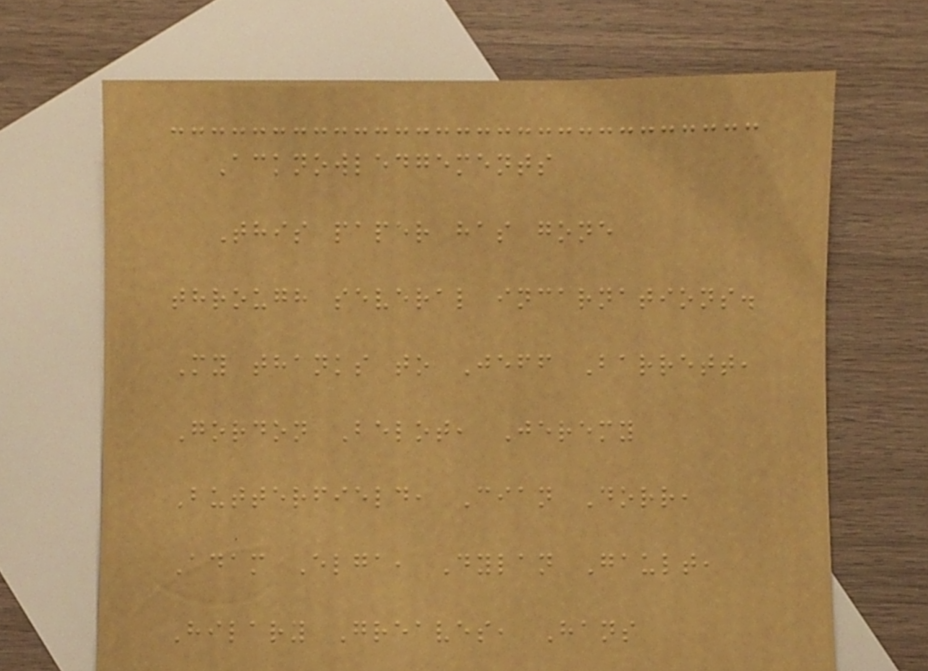Acknowledgements
This paper has gone
through several incarnations.
My thanks to Jeff Barrett,
Gordon Belot, Jeremy
Butterfield, Cian Dorr,
Adam Elga, Dylan Gault,
Hilary Greaves, Hans
